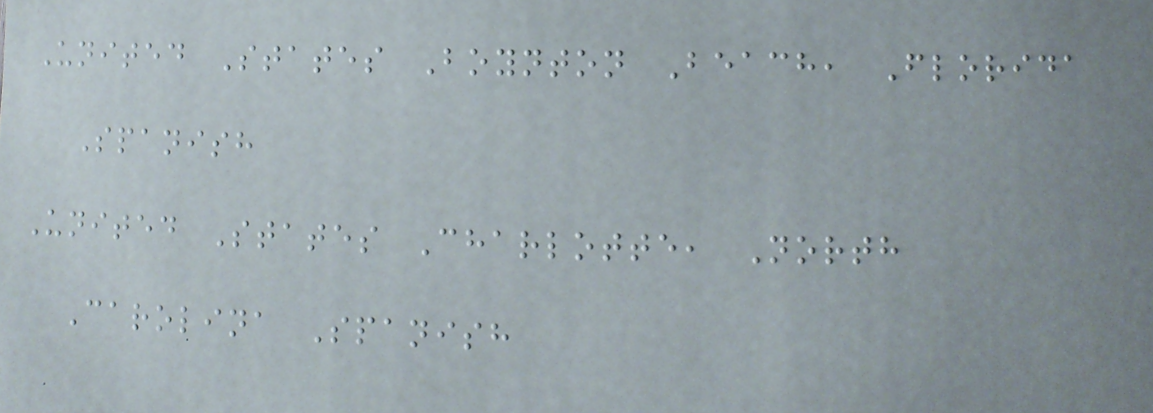United States Boynton Beach, Florida
Spanish
United States Charlotte, North
Carolina Spanish
